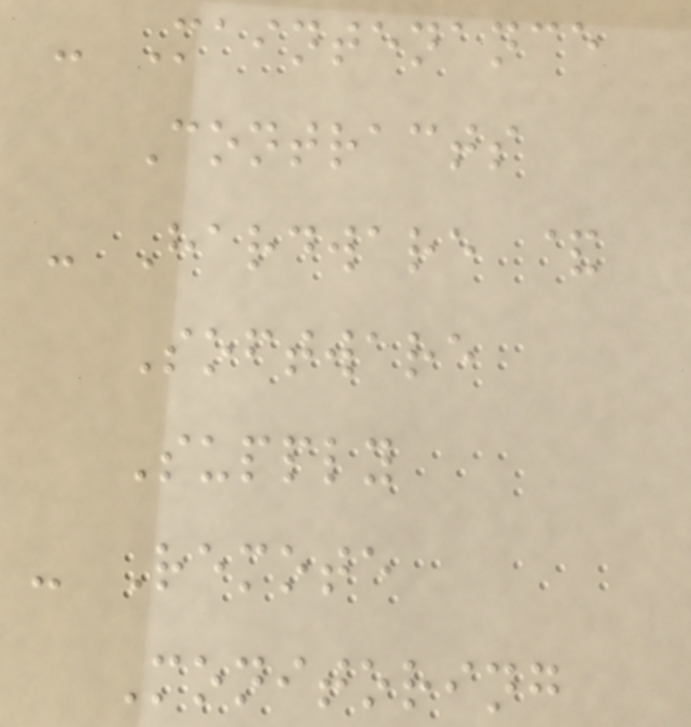- Maintenance
Contracts
- Hardware &
Software
Supply
- Remote
Monitoring
